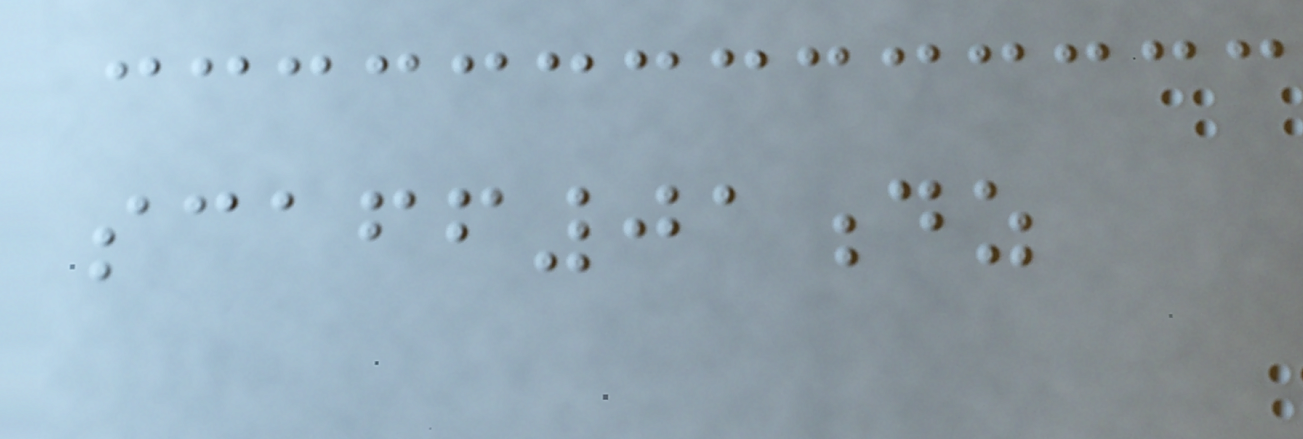scaff01dz
